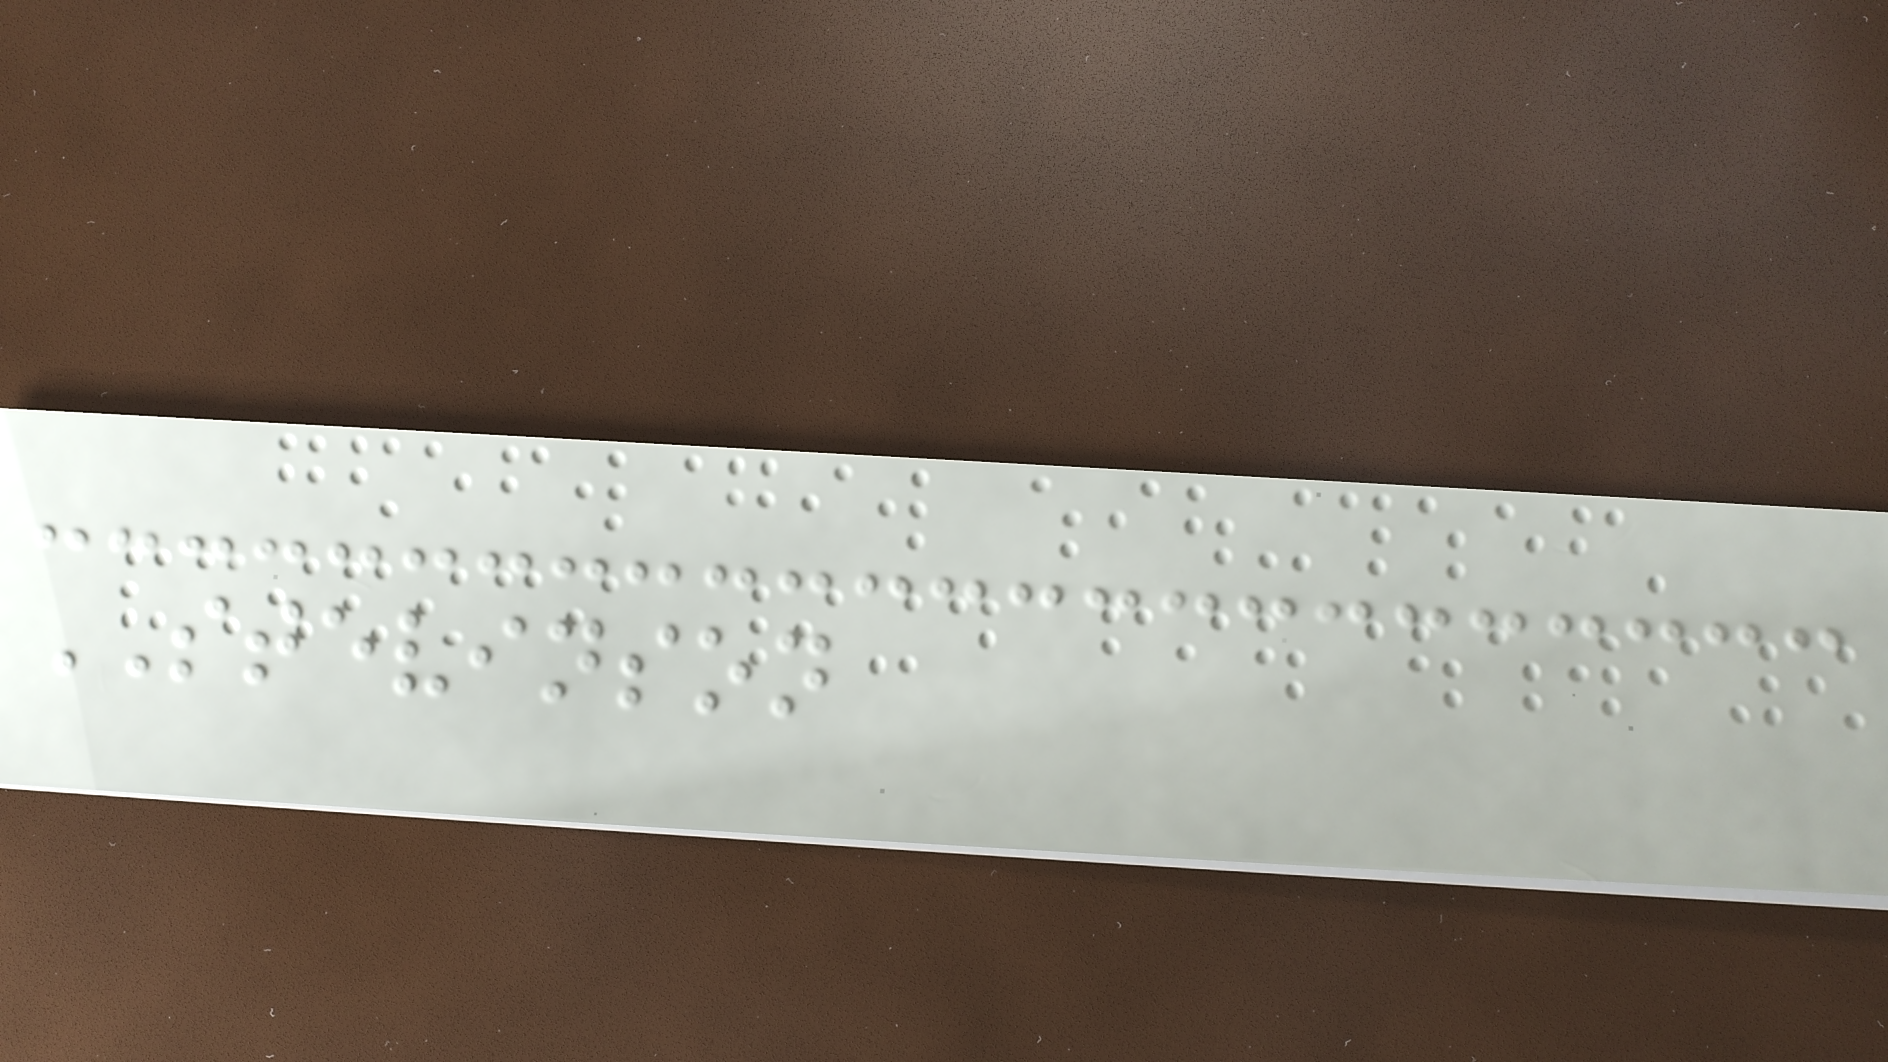STEVINSON
